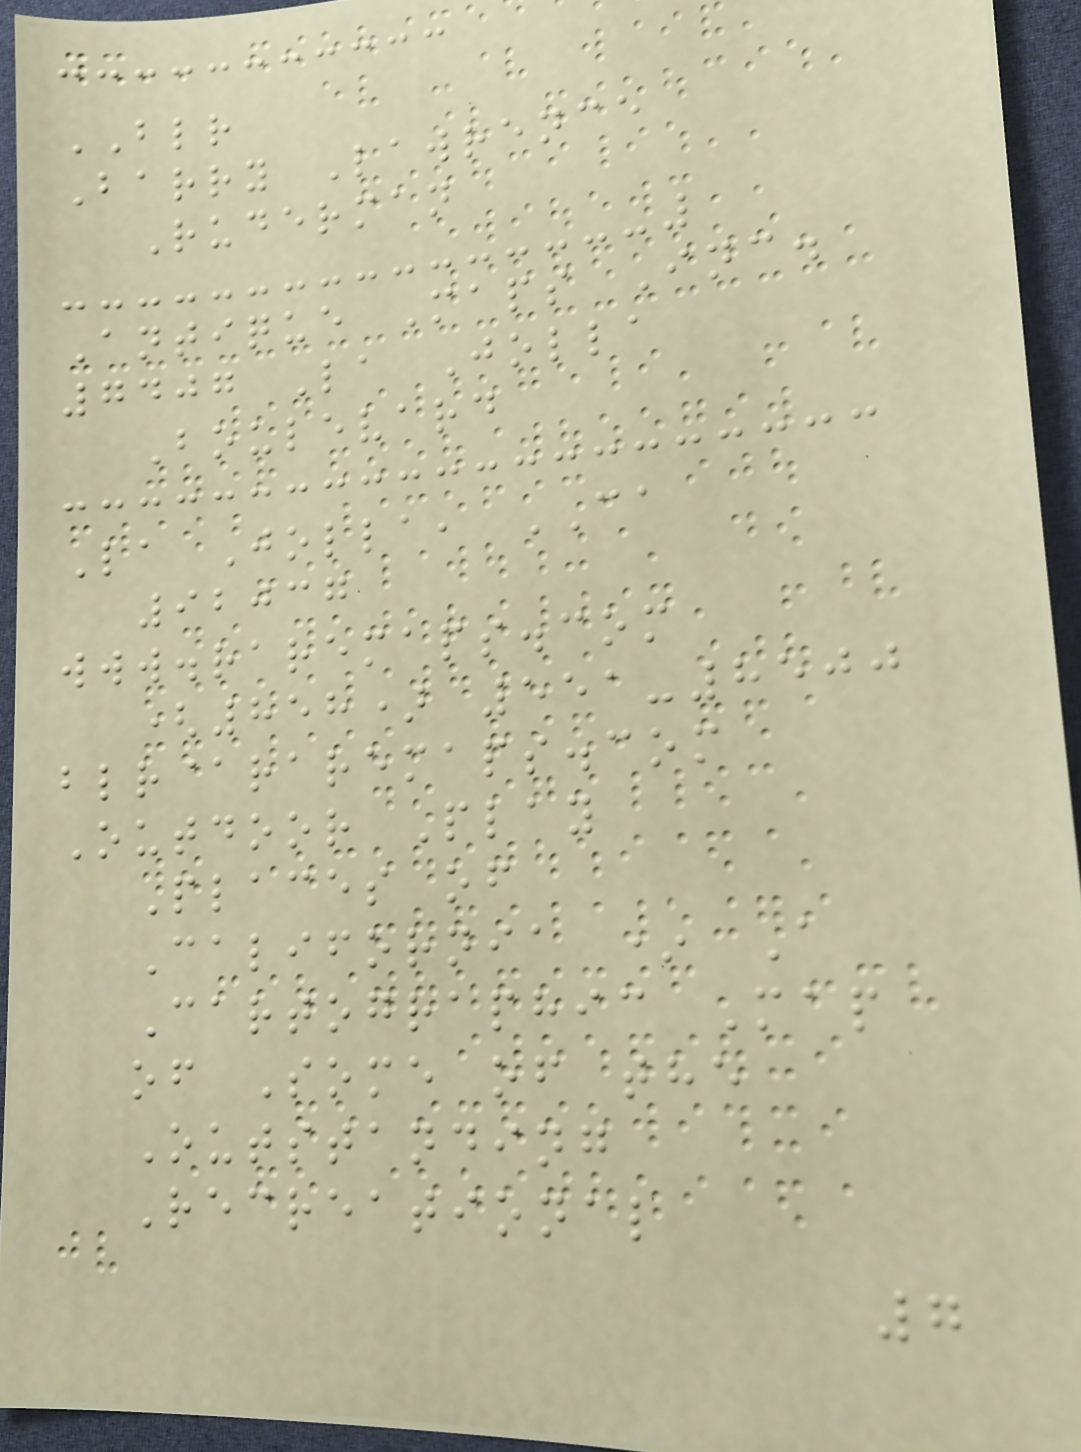BLR
Barry Lawrence
Ruderman
Antique Maps Inc.
7407 La Jolla
Boulevard
La Jolla, CA
92037
www.raremaps.com
(858) 551-8500
blr@raremaps.com
Outdoor Play
Places of
California * A
Cartographic Map
of Some of the
Outstanding
Recreational
7
